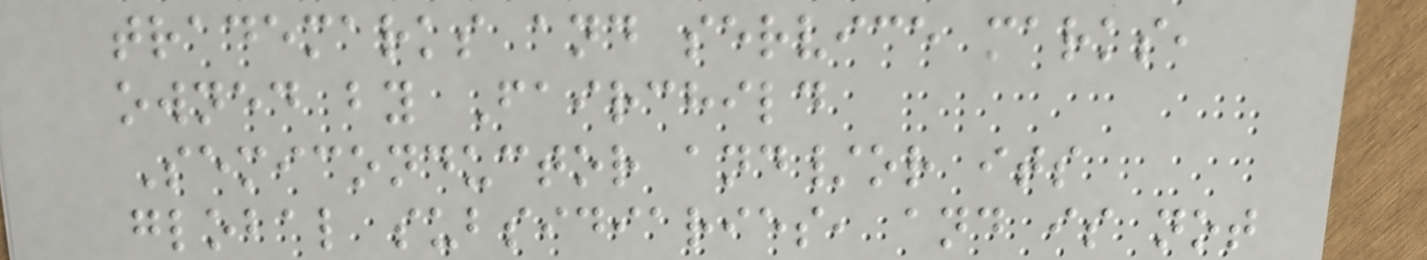trademarks and service marks,
owned by Fairchild
Semiconductor and/or its
global subsidiaries, and is not
